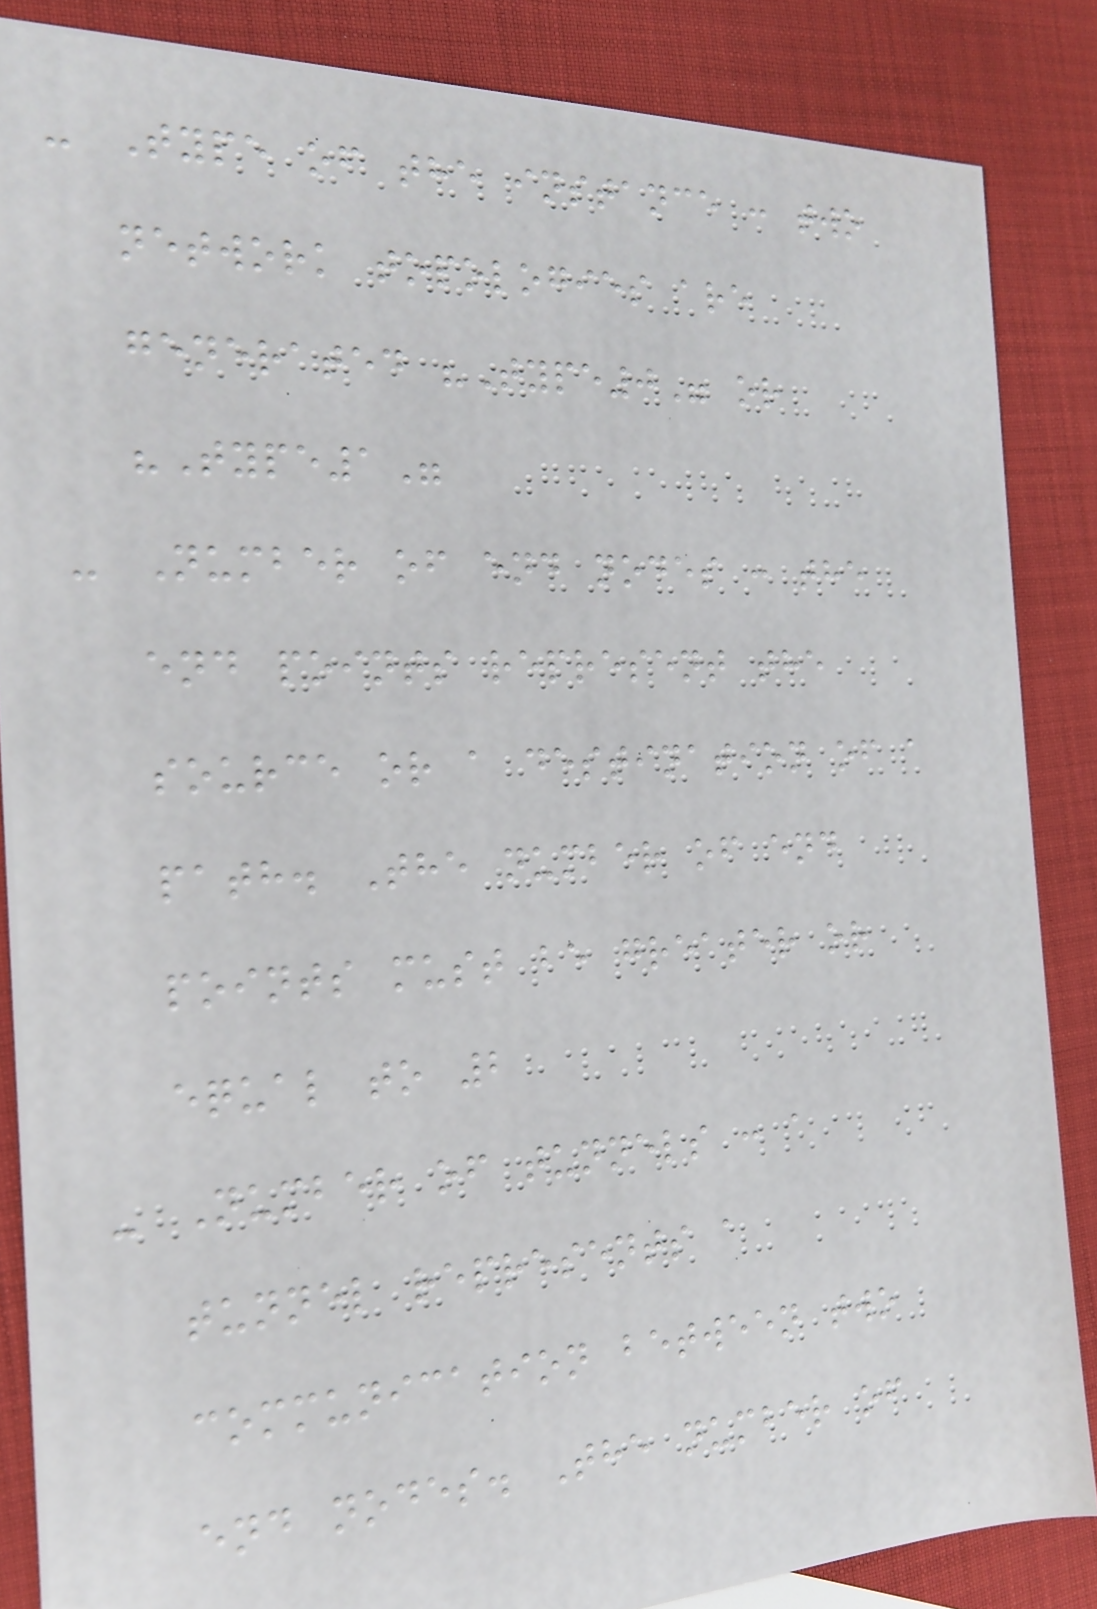- Type of the instance : two
network topologies are
generated "Type0" or
"Type1"
- Number of end nodes : the
end points represent the
source or a destination of a
path. The number of end
points must be greater or
equal to 2
- Number of tunnels : a
tunnel represents a
communication between two
end nodes. The number of
